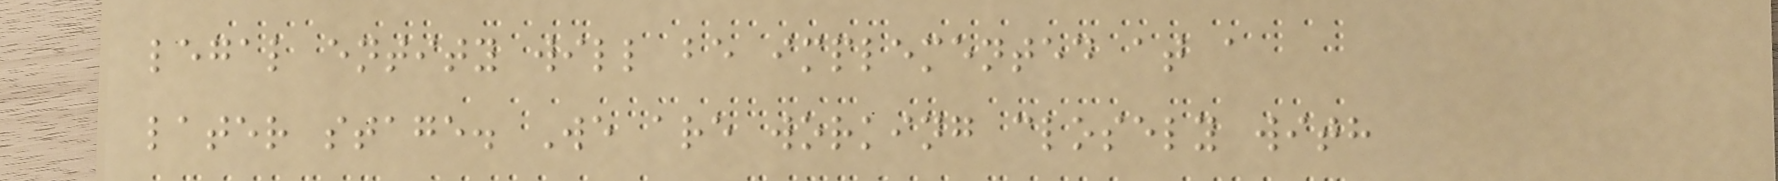legal entity will be implemented at a
later stage. We are working closely with
